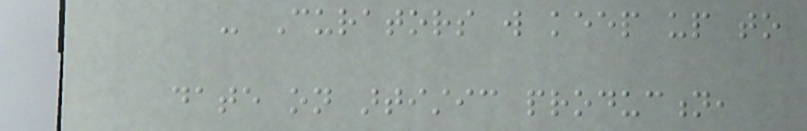- Curators will keep up to
date on artistic production,
